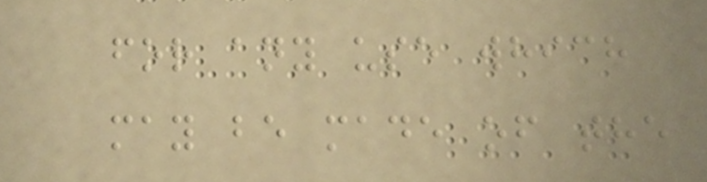for any use which
may be made of the
